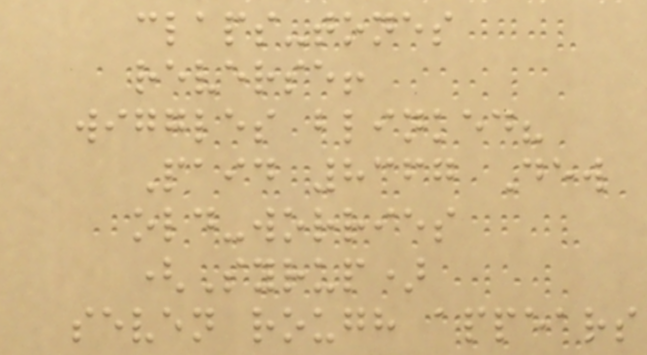claps-tones
reverse!
wiggles blinked?
Paid 8367 Dew
old-worries
(Syrup)
seven rough appears
